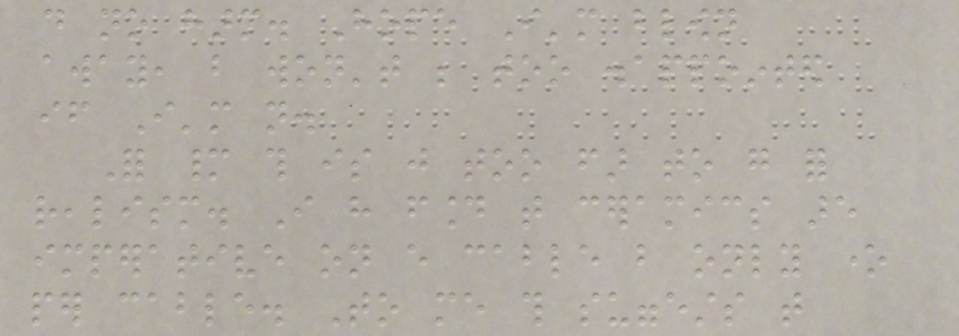do no harm. Hope I'm blown
away, but won't be too disappointed
if I'm not.
For many this is just too far to go for
realism. I have found that ceramics are
imperative on every cable but only one
per cable. To me this suggests that
